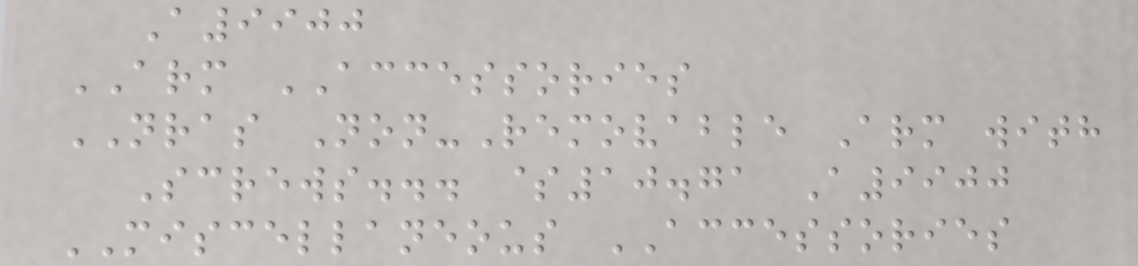A9900
ARM ACCESSORIES
NRAS Non-Removable Arm with
Screws... $10.71 A9900
MISCELLANEOUS ACCESSORIES
